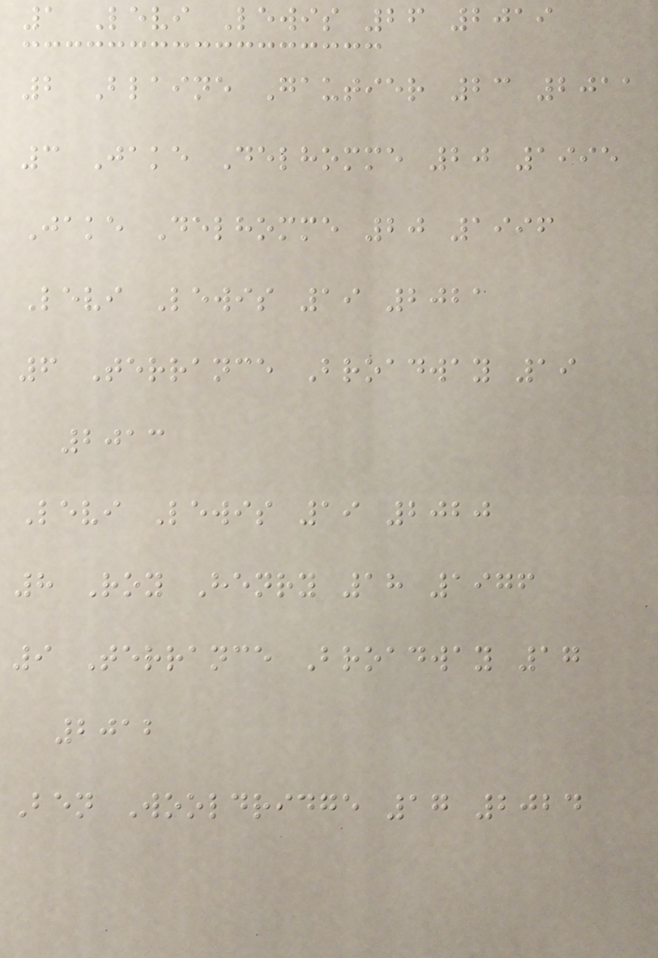1 Levi Lewis 26 2019
2 Blaine Gautier 23 2011
3 Jake Delhomme 20 1995
Jake Delhomme 20 1996
Levi Lewis 19 2021
6 Terrance Broadway 19
2013
Levi Lewis 19 2020
8 Roy Henry 18 1976
9 Terrance Broadway 17
2012
Ben Wooldridge 17 2024
